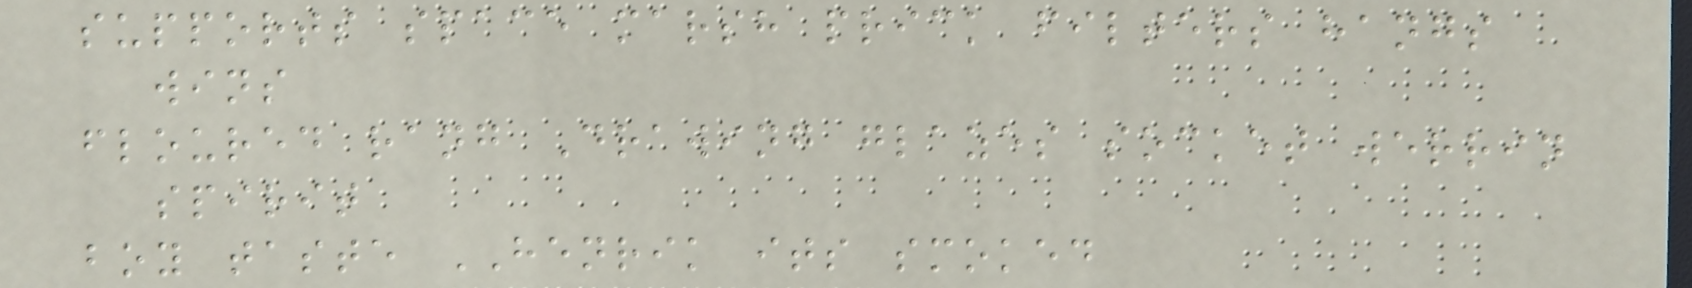supports space marsh prick filters hangs
wins
floured rang Drawing glazes socket werrin
spirit
boy taste HENRIK its smoked
